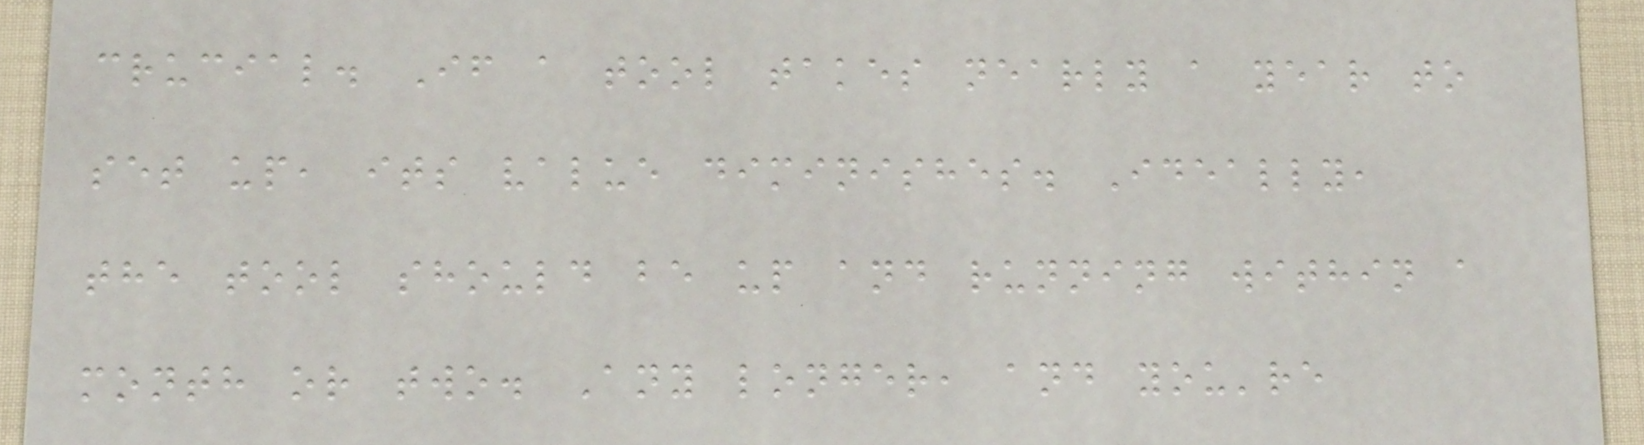crucial. If a tool takes nearly a year to
set up, its value diminishes. Ideally,
the tool should be up and running within a
month or two. Any longer, and you're
